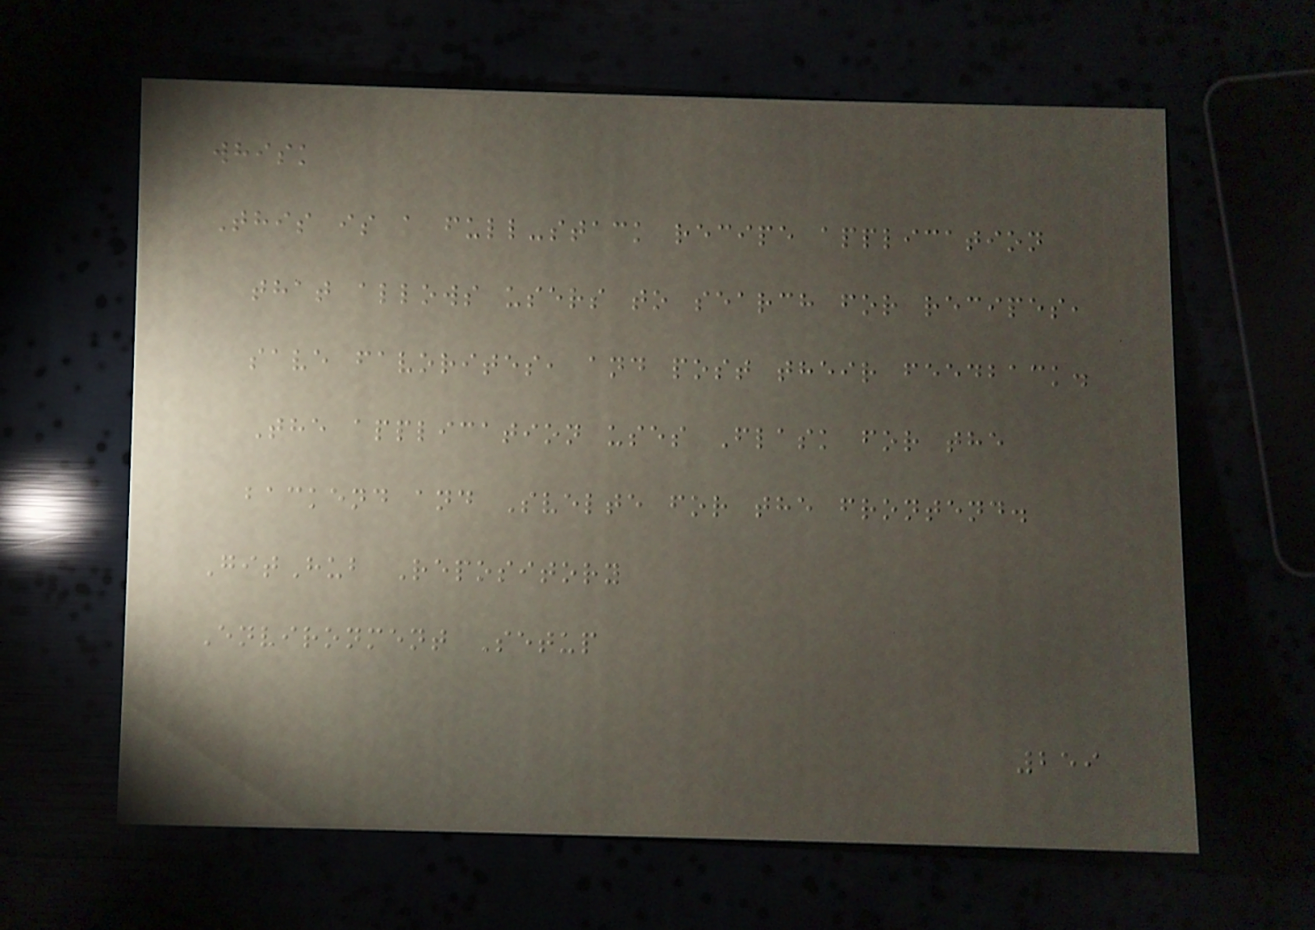whisk
This is a full-stack recipe application
that allows users to search for recipes,
save favorites, and post their feedback.
The application uses Flask for the
backend and Svelte for the frontend.
GitHub Repository
Environment Setup
259
